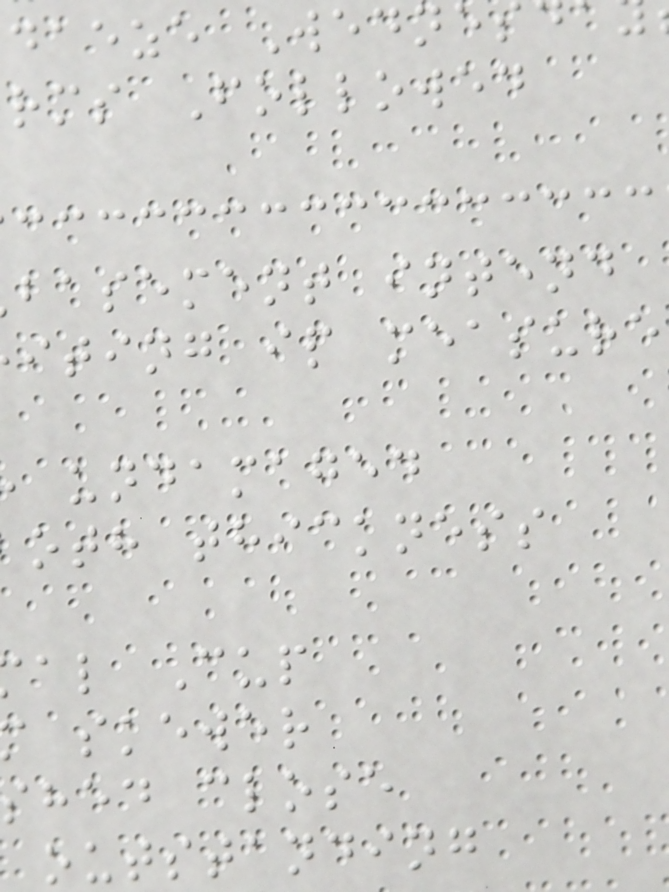daeze Wedne
rms Followed
basement intend
iting ip measure
undamaged
oth thickness
al Cup
skewer
shed close
outstanding
